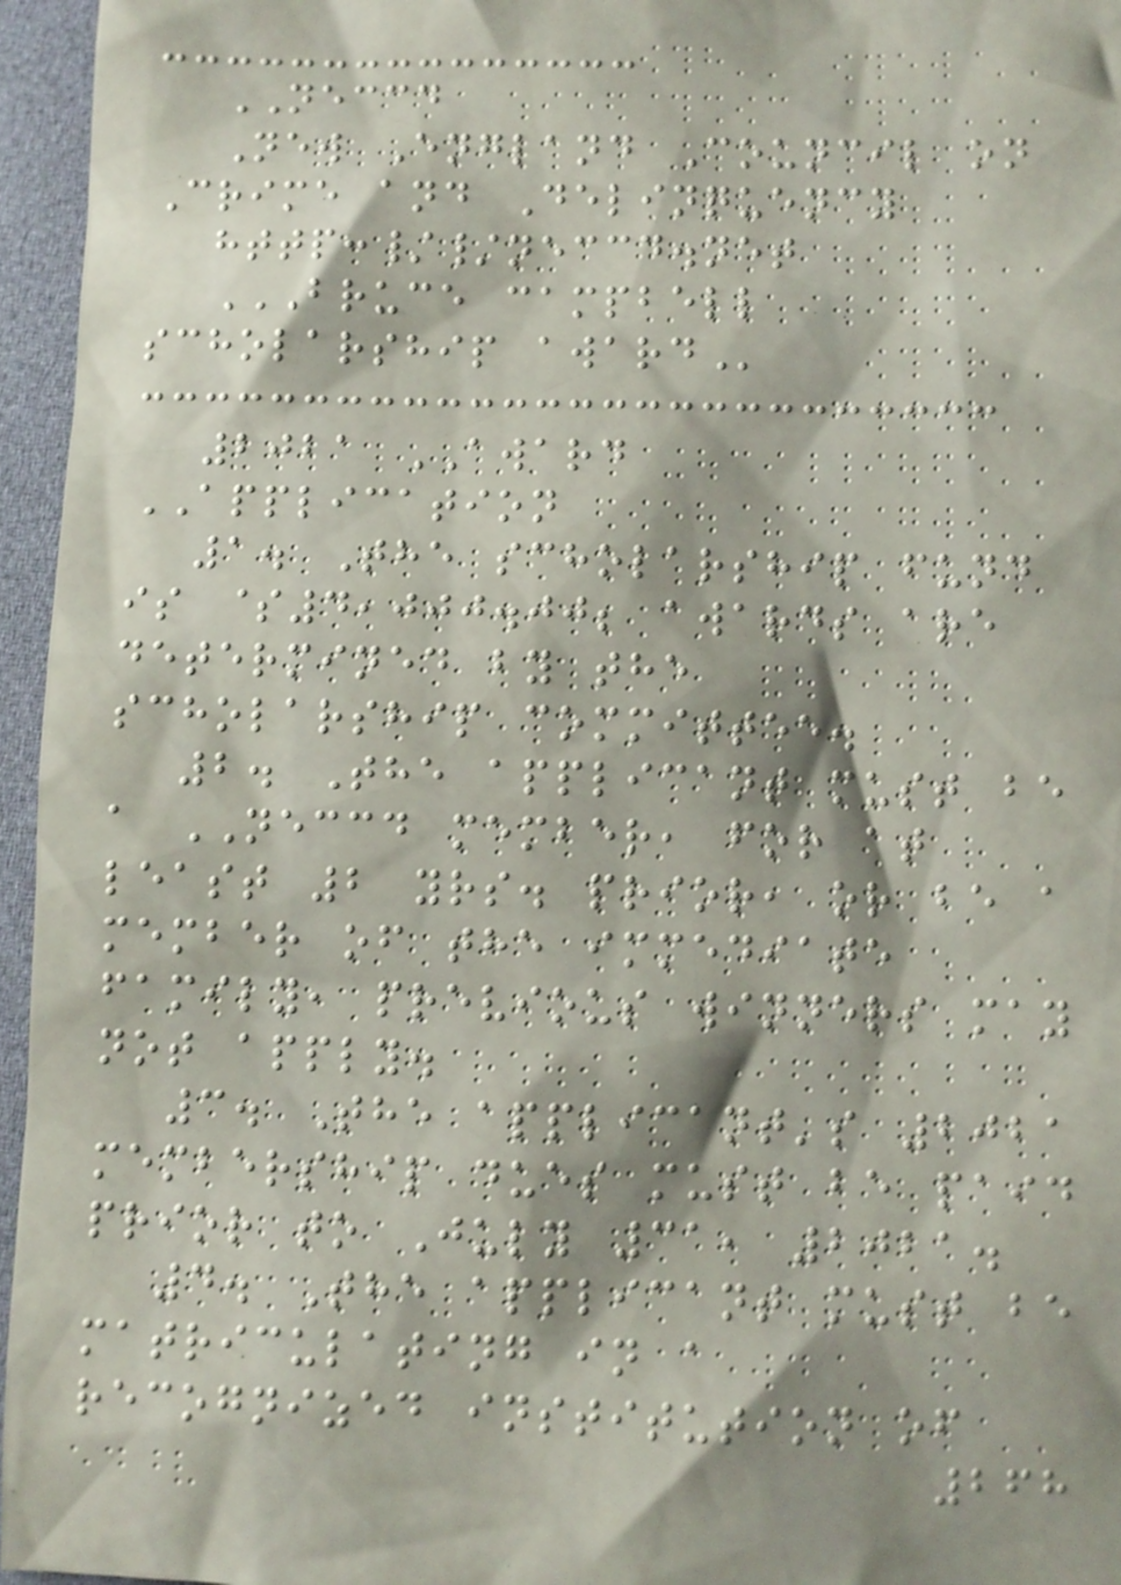NECCD
New England Council on
Crime and Delinquency
http://neccd.net
BRUCE CAMPBELL
SCHOLARSHIP AWARD
2021 AWARD
APPLICATION
1. The scholarship fund
is $4,000.00; awards are
determined by the
scholarship committee.
2. The applicant must be
a NECCD member, for at
least 2 yrs. prior, or be a
member of the immediate
family, previous winners may
not apply.
3. The applicant's 2021
membership dues must be paid
prior to July 31, 2021.
4. The applicant must be
matriculating in a
recognized institution of
268
